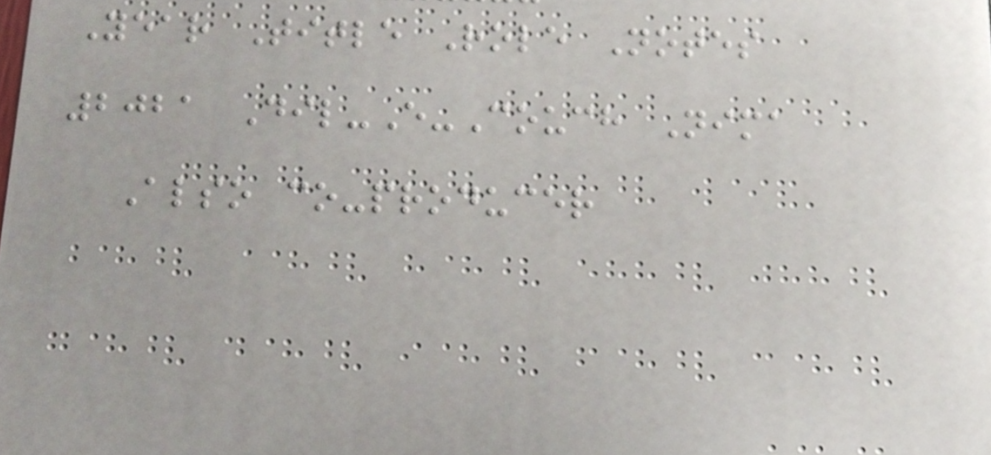Year Title Role Notes
2021 Dil-E-Couch Nima
Also co-producer
